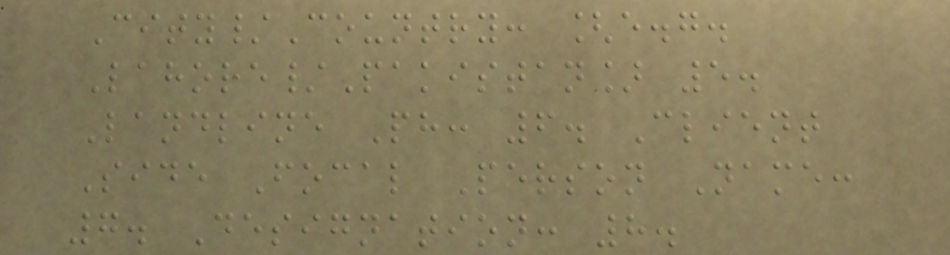City/Country: [e.g.
Lahore/Pakistan] 5.
Landline Ph: 6. Client
Side Focal Person Name:
7. Designation: 8.
